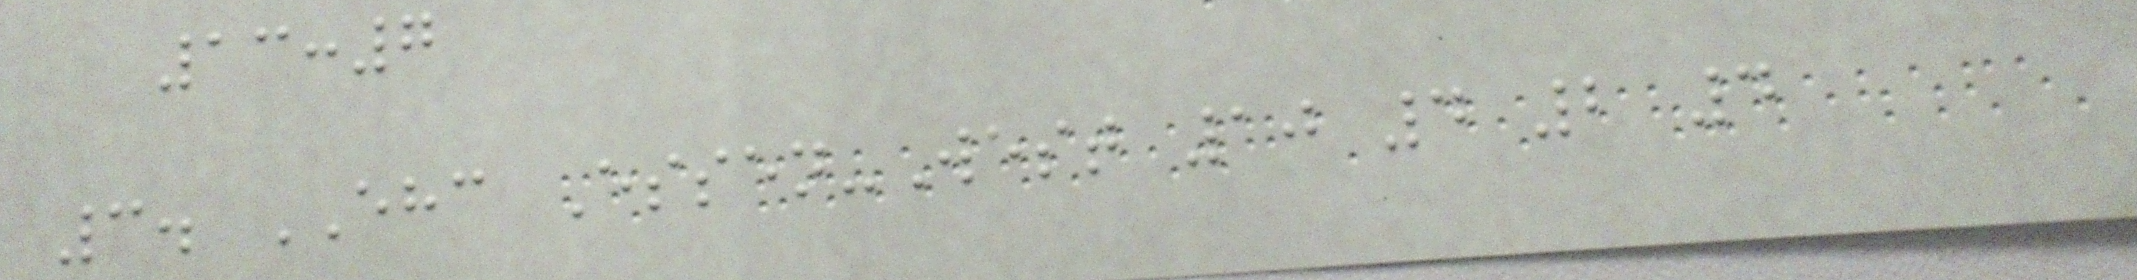13:7
3. EHC Essen-West 10 4 2 4
